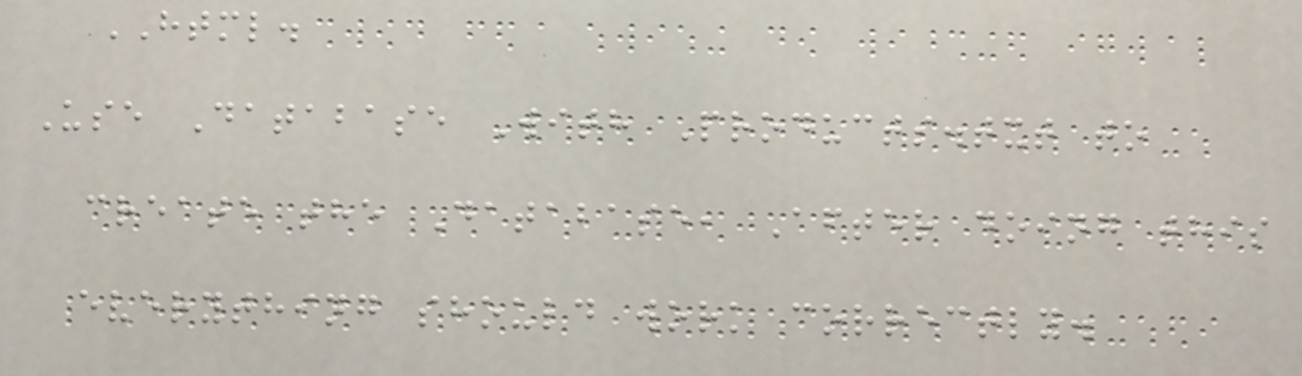HTML.
Use Database With Products.txt to
create the Database, After doing this
everything should work correctly.
